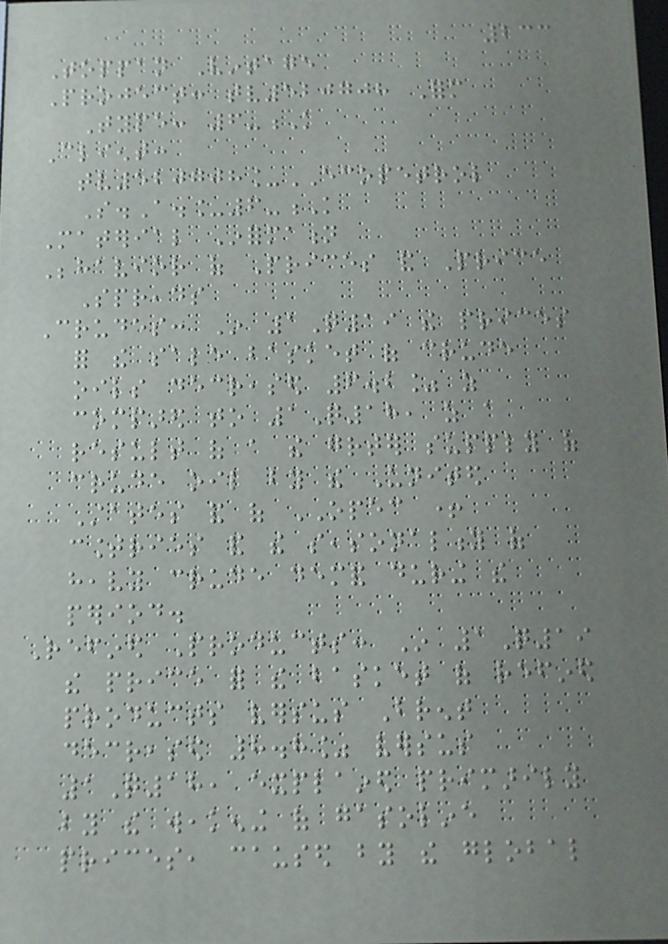233
Toppan Vintage
Project: tv520708 Form
Type: 6-K
Client:
tv520708_ECOPETROL
S.A._6-K
Material Information
Behavior of Prices and Price
Spreads
Crudes: In 1Q19 the prices
for the sale basket of crude
oils decreased 6.2% as
compared to 1Q18, as a
result of a the greater supply of
crude oil by the United
States and of OPEC +
countries and the seasonality of
heavy crude demand during the
period.
Refined Products: In 1Q19
the price for the basket of refined
products versus Brent
decreased 8.8% versus
1Q18, explained primarily
by the weakening of gasoline
prices, caused by the global
